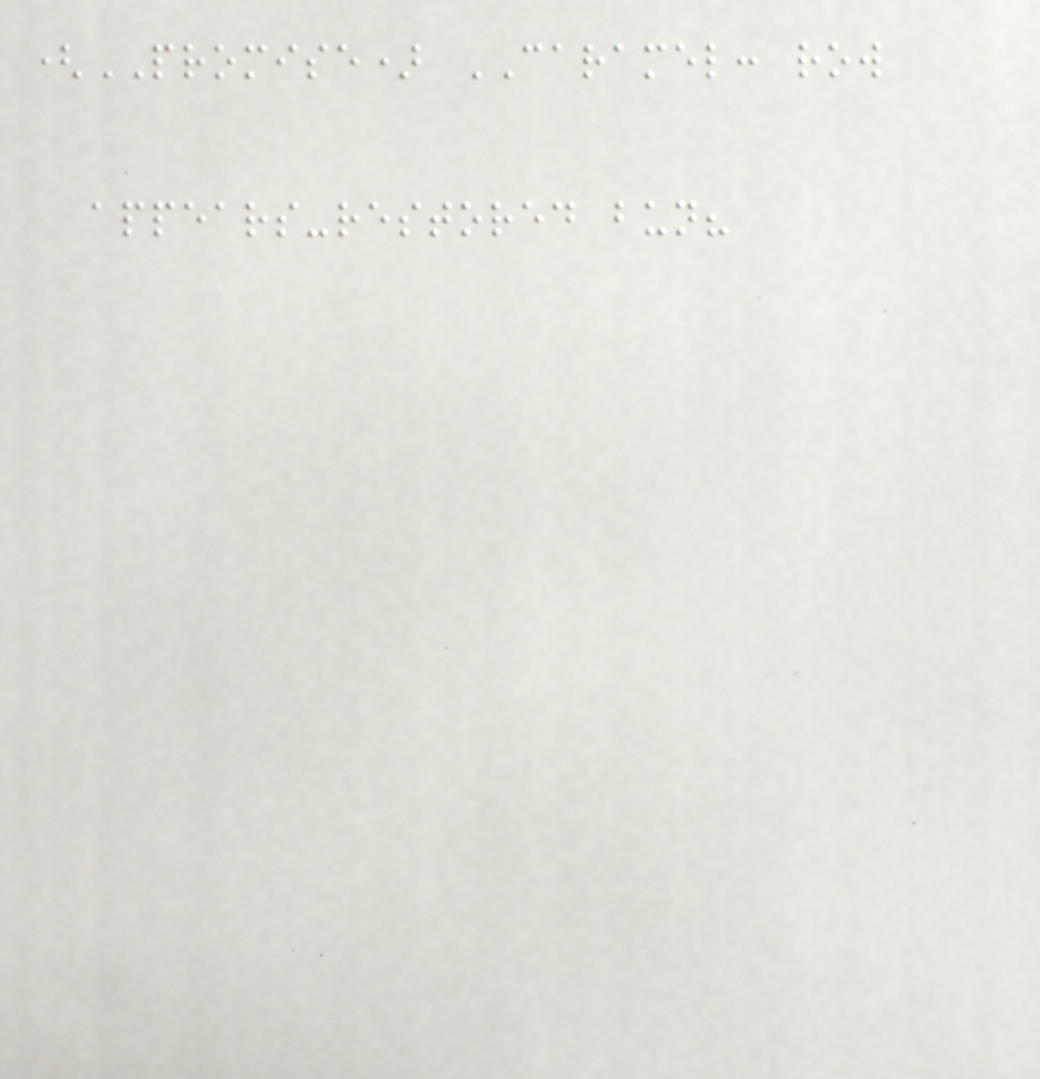(PROMISE) CARAMEL: row
appears-restored bun?
